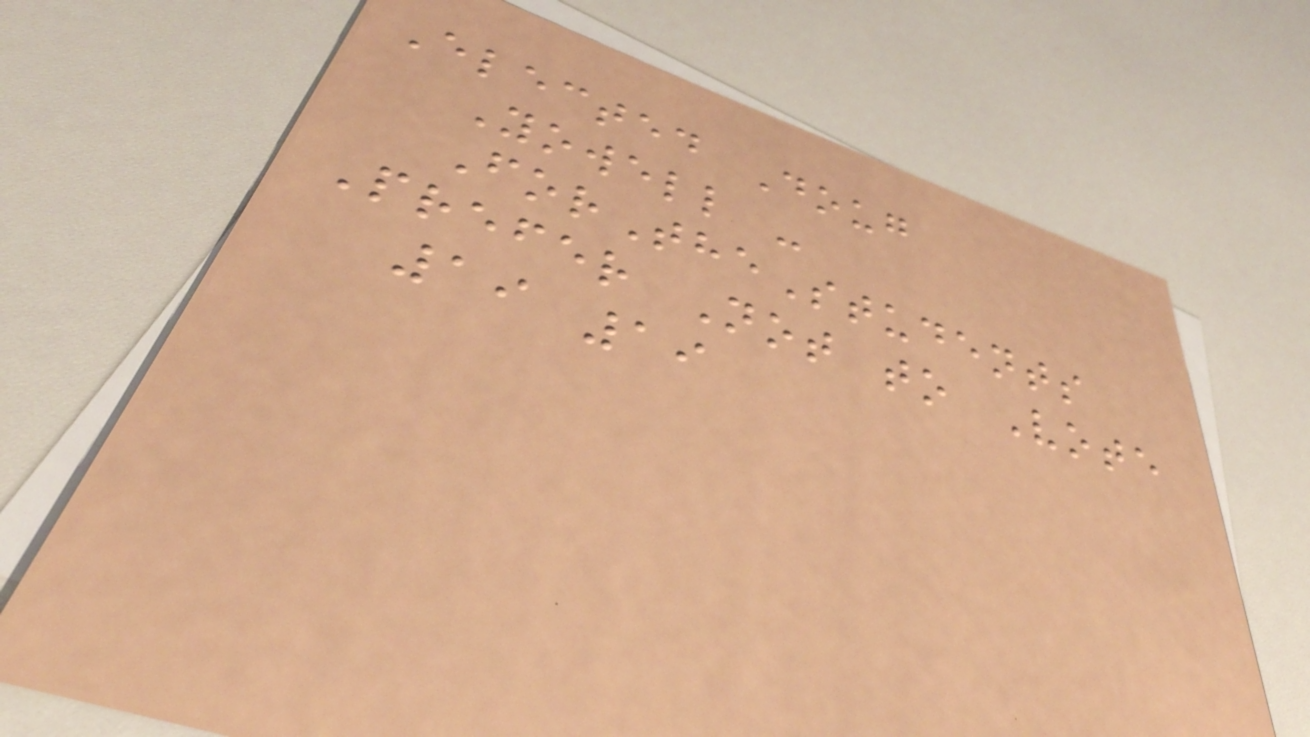Elected Doug
Yowell -
ForTheStudents
Prefer Not to Vote
19 19
